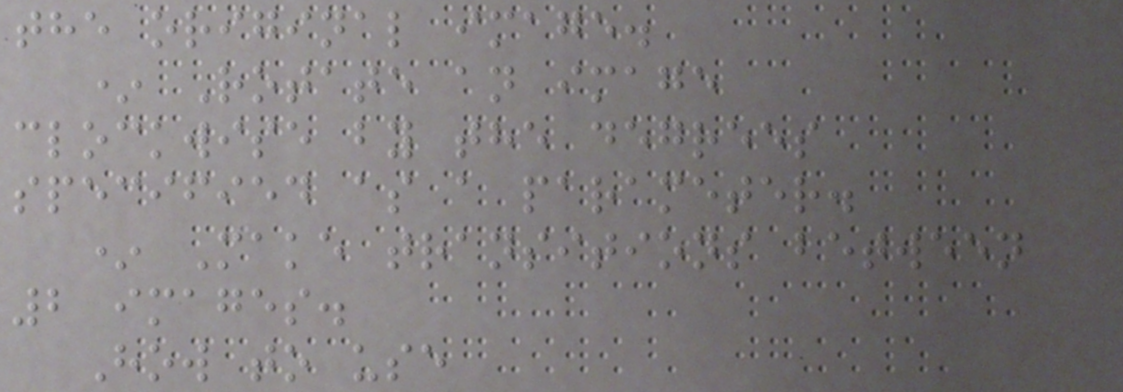the original image.
* Rotate an image
clockwise by the degrees
specified as a parameter.
* Make transitions between
2 images.
How to use
